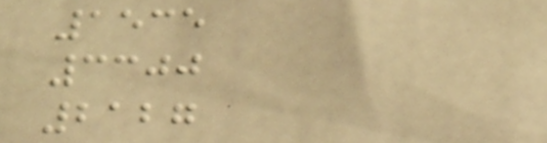1535
3300
2127
